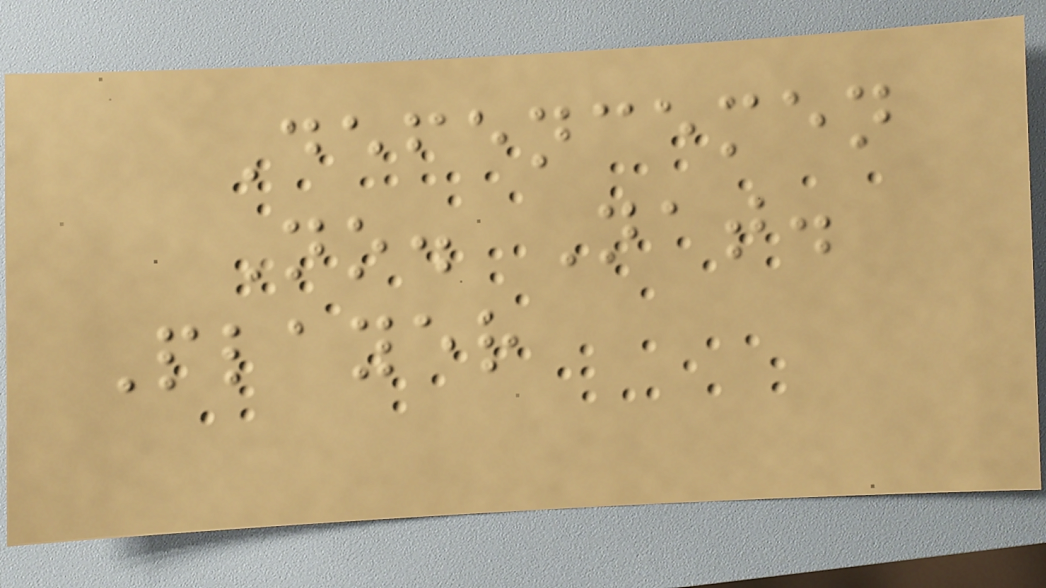Defencemen
No. Nat.
Player
